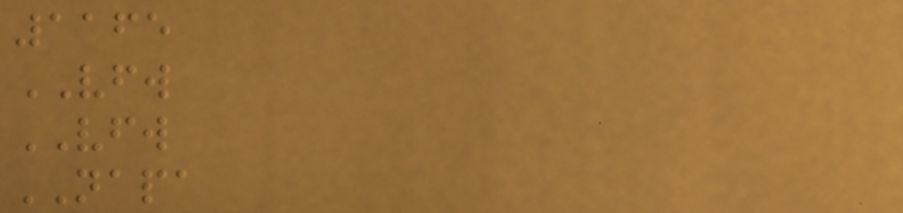1165
VFW
VFW
NAPA
